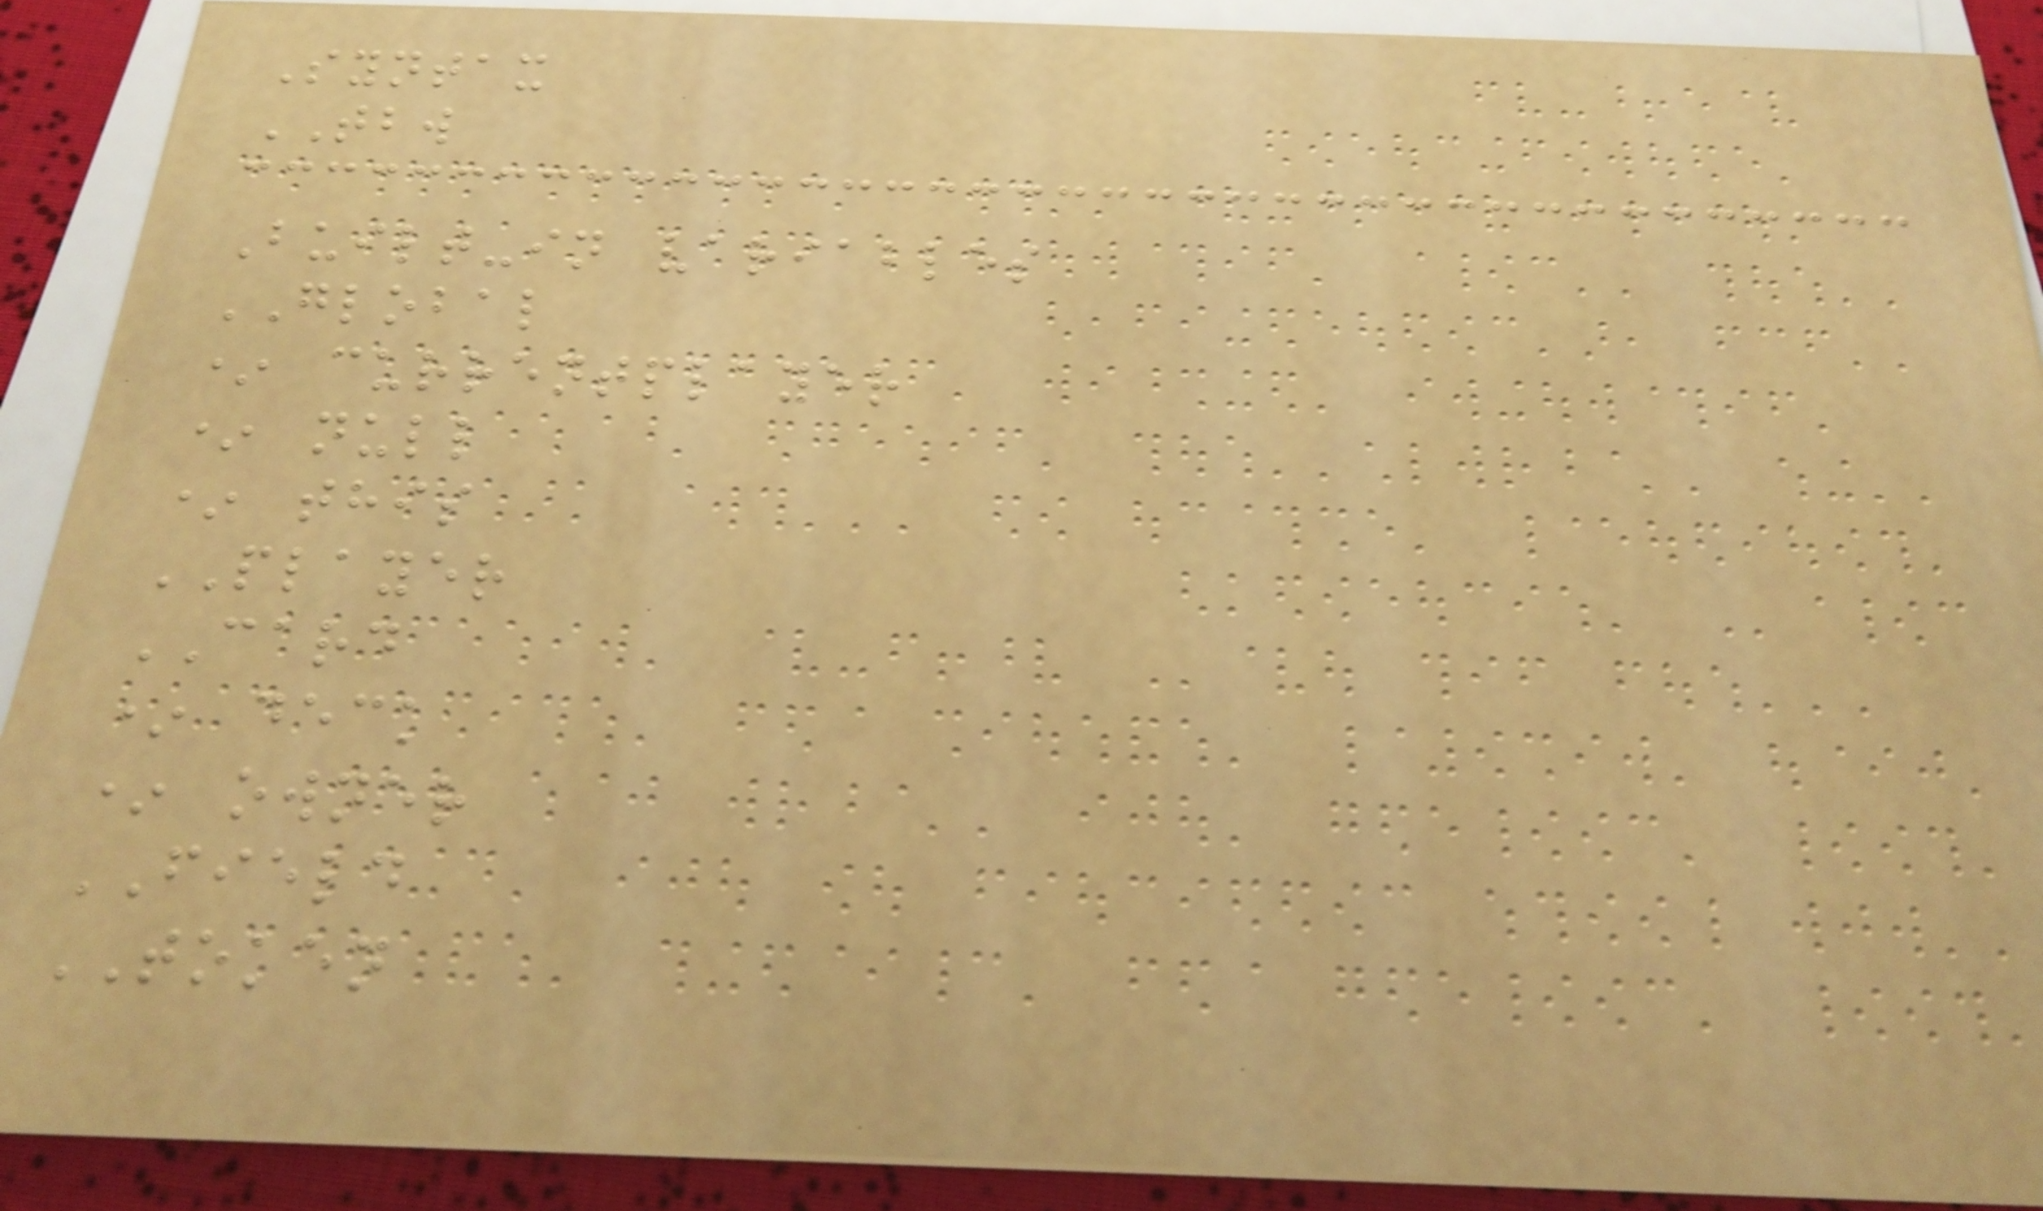Syntax
TBW
Built-in variables
GLOBAL
* currentplayer
* null
* this
PLAYER
CARD
* deck
* owner
FIELD
TOKEN
